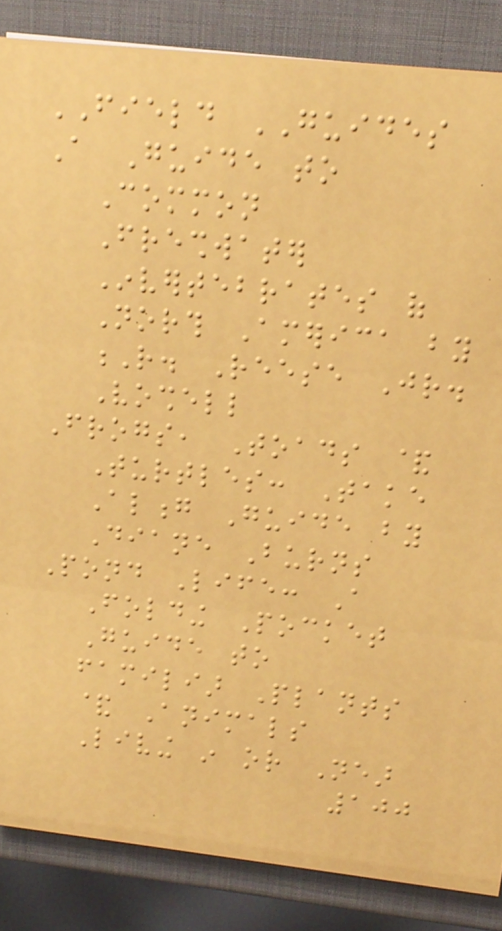FIELD GUIDES
A Guide to
Common
Freshwater
Invertebrates of
North America by
R. Reese Jr.
Voshell
Frogs, Toads &
Turtles: Take
Along Guide by
Diane Burns
Pond Life: A
Folding Pocket
Guide to
familiar Plants
& Animals
Living in or Near
100
